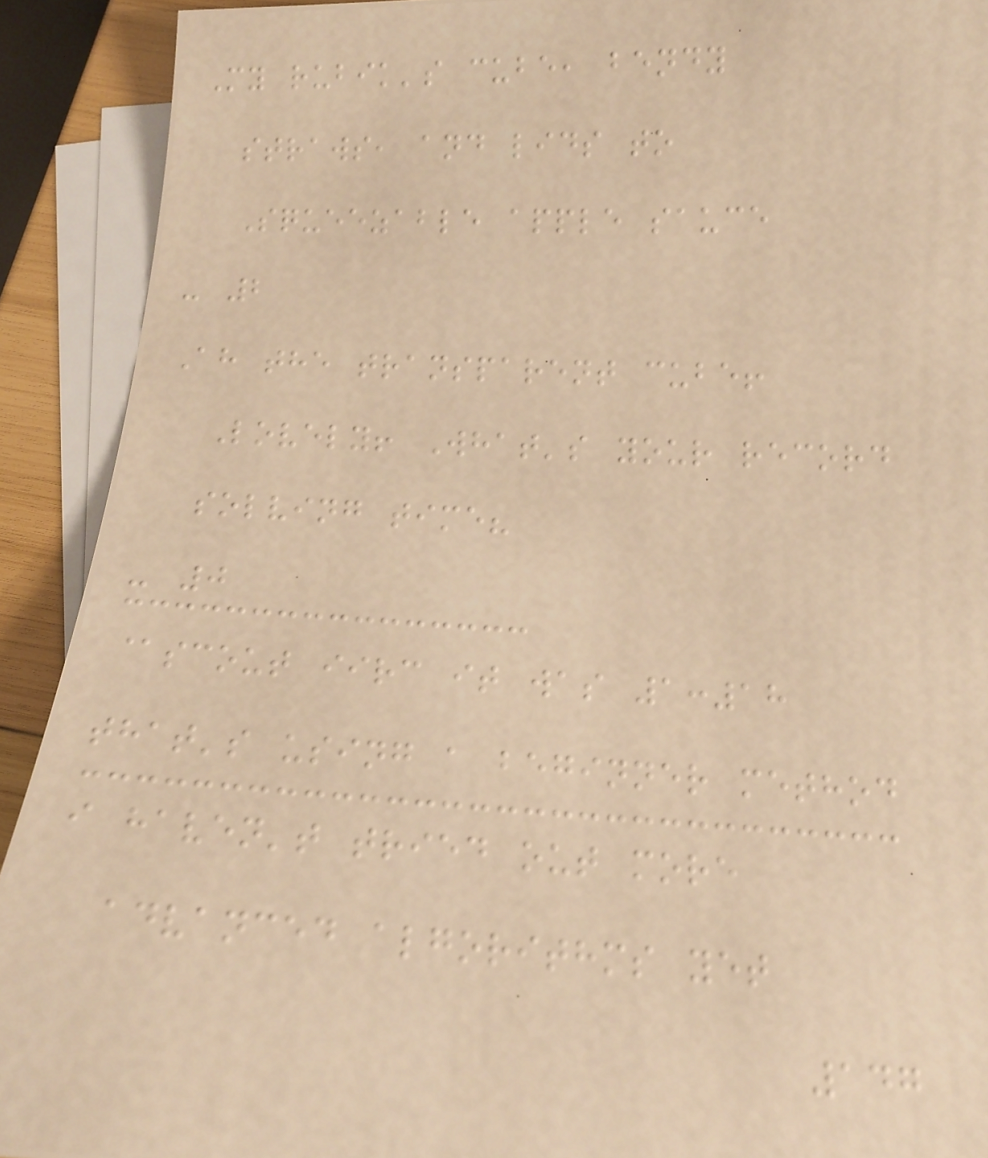My rubik's cube, bendy
straws, and lids to
Squeezable apple sauce
- 2
Ah the transparent cube!
Lovely! What's your record
solving time?
- 0
@scout iirc it was 1:18
that's using a beginner method
i haven't tried out more
advanced algorithms yet
147
